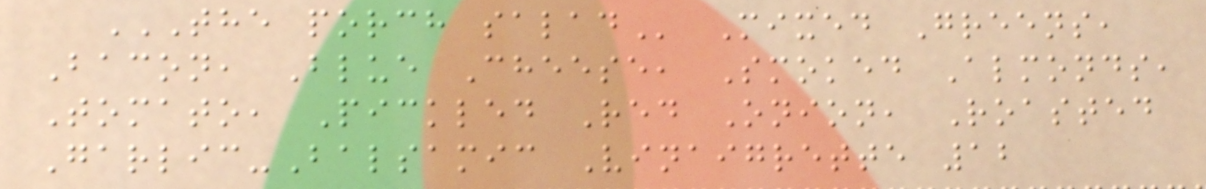THE PORCH SALAD Mixed Greens,
Bacon, Blue Cheese, Smoked Almonds,
Tomato, Pickled Red Onion, Roasted
Garlic-Balsamic Vinaigrette 12
